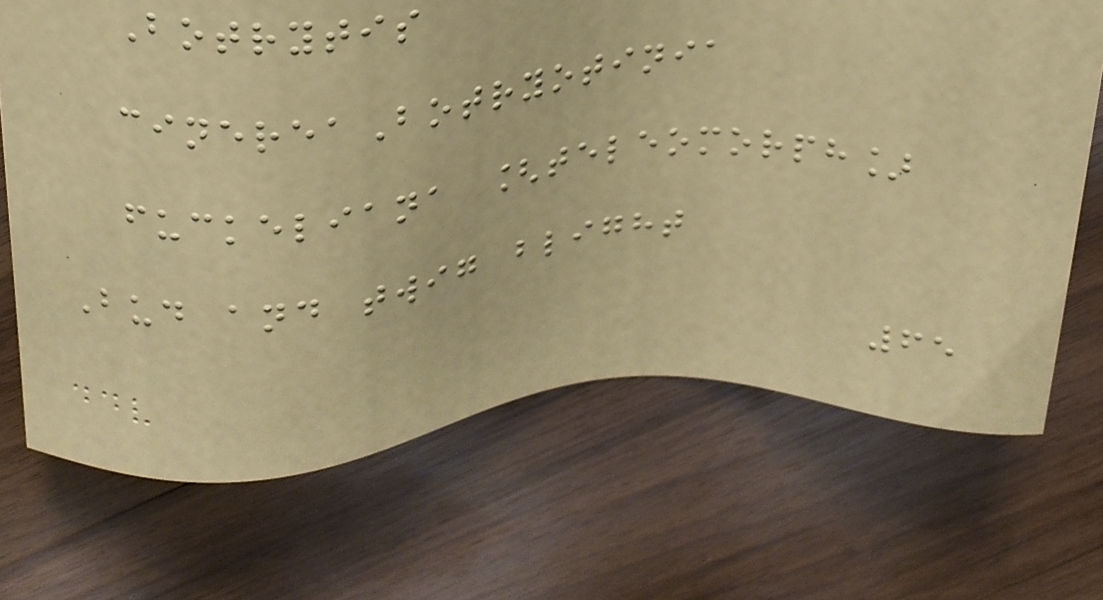Botrytis
cinereaBotryotinia
fuckeliana [teleomorph]
Bud and twig blight
65
